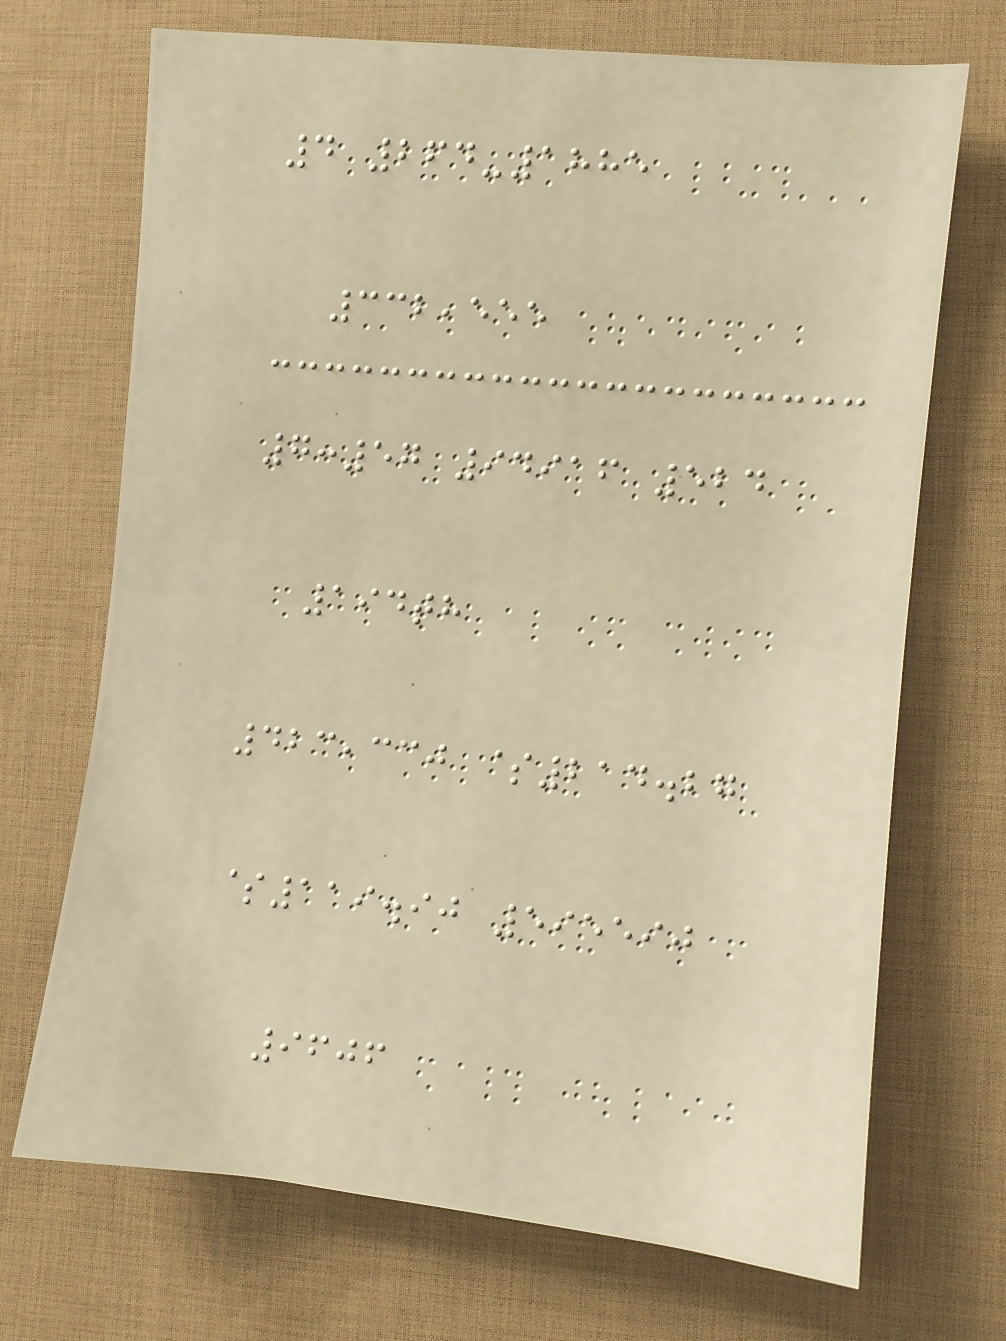4 264-1885
332,555
7:57 94916 524
194th
423,330 $214.27
$119.90 595590
9606
